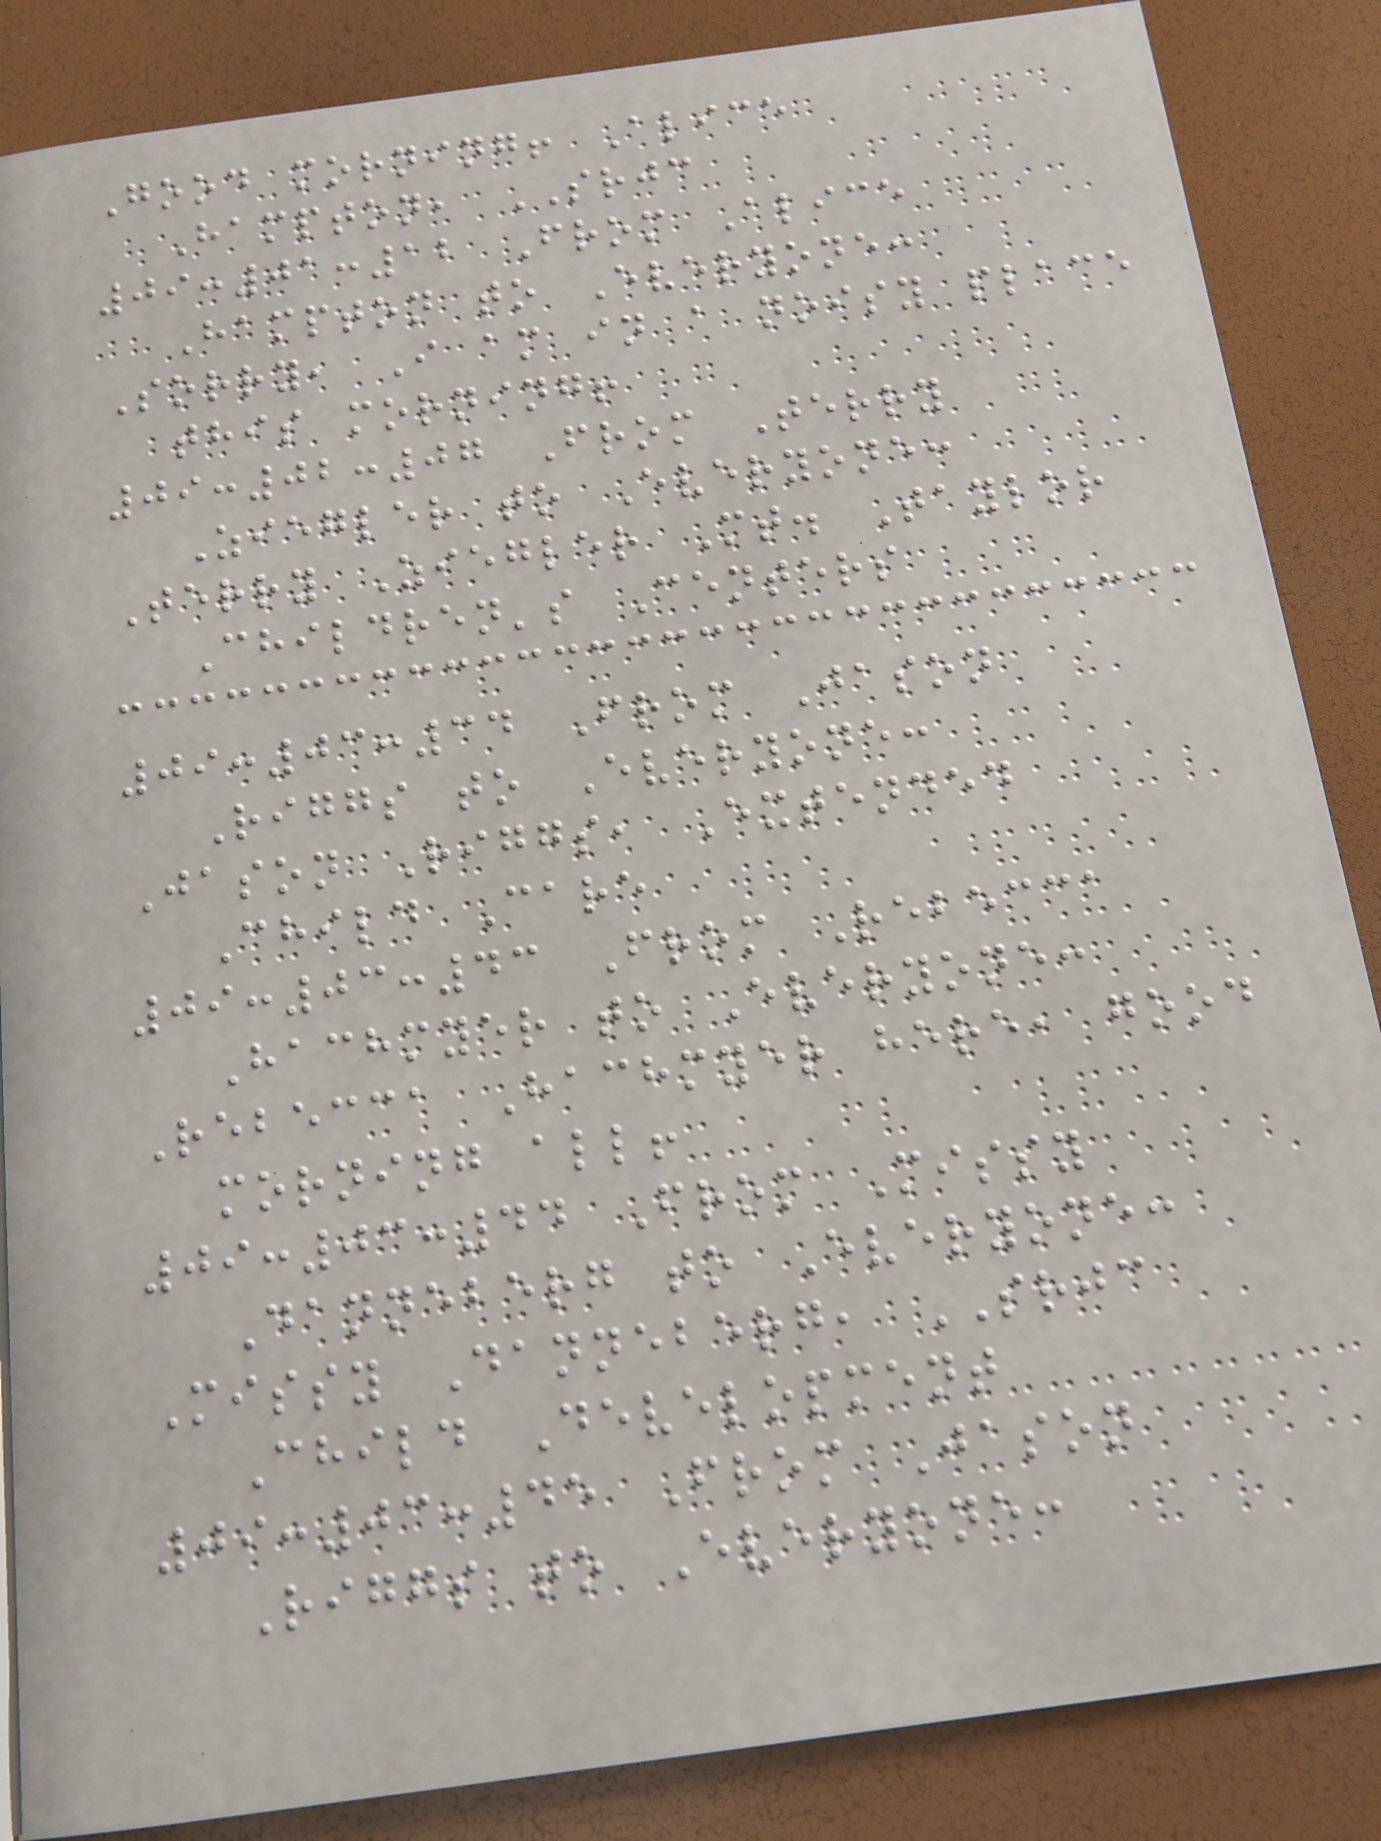Good morning! Alice
Hampton, SRJC
09:01:12 From Alice
Hampton to Everyone:
Sorry, I am in a noisy place
this morning!
09:02:07 From Terry
Ziegler to Everyone:
Terry Ziegler Mt. Taylor
Children's Centers
09:03:34 From Jason
Riggs to Everyone:
Jason Riggs, Extended
Child Care
09:03:43 From Rebecca
Hachmyer to Everyone:
Rebecca Hachmyer here, good
morning all!
09:03:44 From Missy
Danneberg to Everyone:
Missy Danneberg, SRJC
Child Development
09:03:45 From Jason
Riggs to Everyone:
